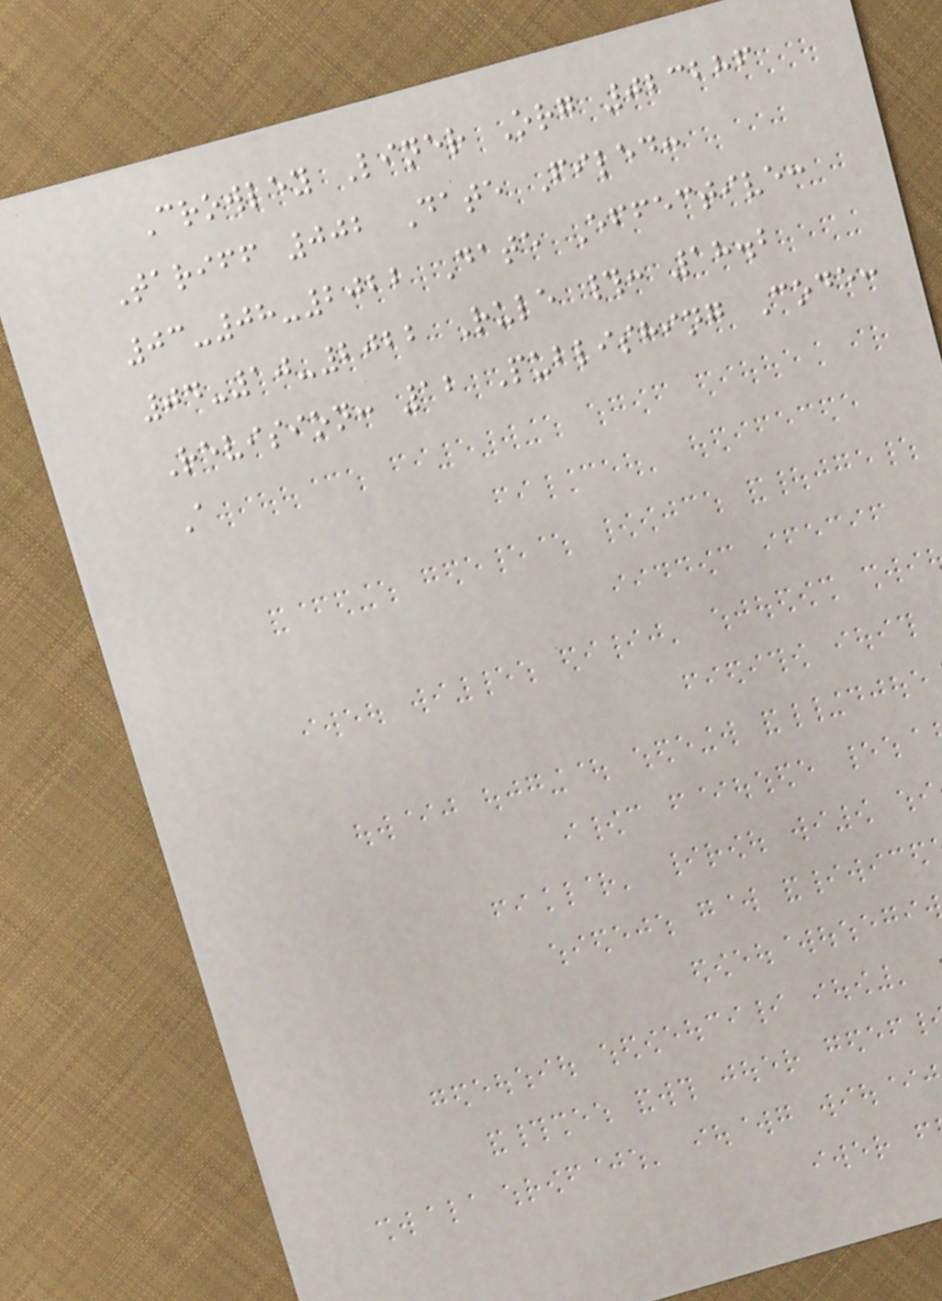Crowley Liner Org 023286
Tariff 002 Date Filed:
03-08-2022 Date Effective:
04-10-2022 Rule #: 18.2
Revision: 12 Publishing Code:
A
